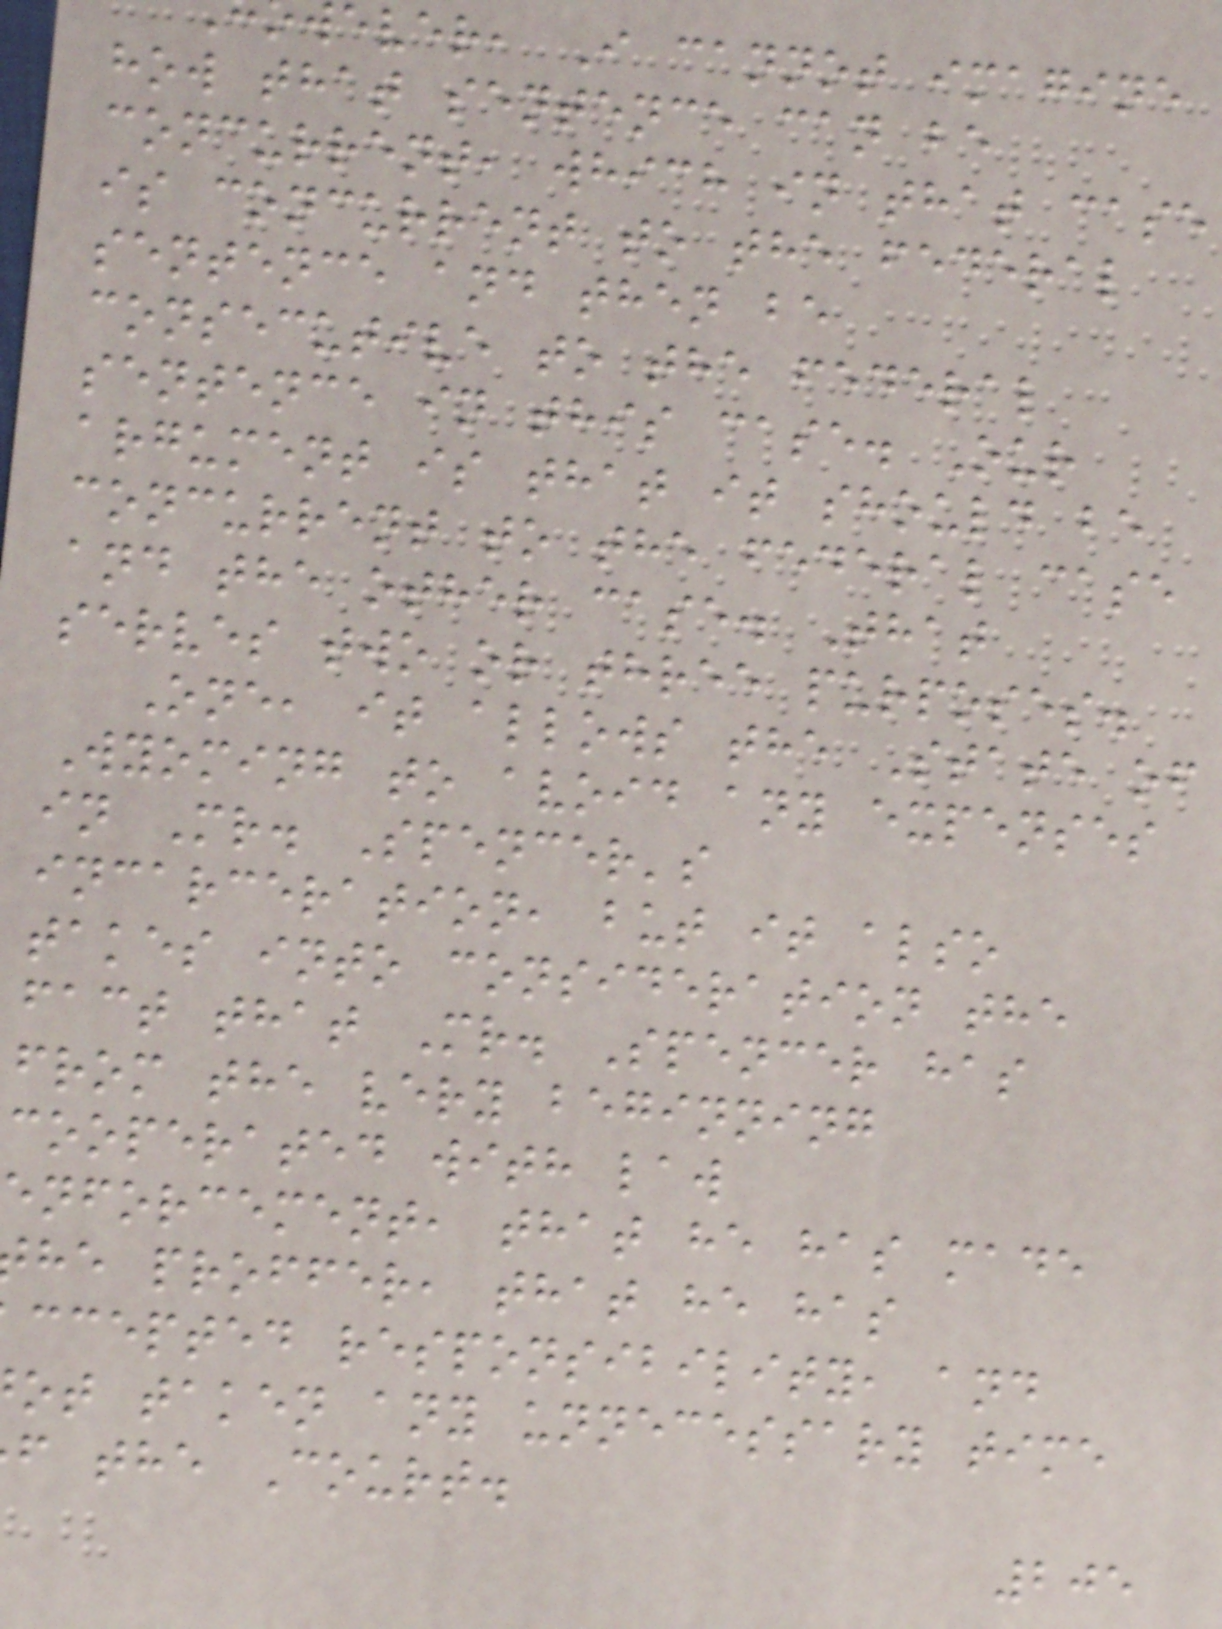ever, I cannot imagine
how that sentence can be
concurrent, which in that case
is concurrent to the federal
sentence and then be
consecutive to the federal
sentence in this case. Our
argument is that it should be
concurrent to the federal case
and the other case. That
serves two or three purposes.
One, it allows the State of
Wyoming to avoid any expenses
in Mr. Spencer's
incarceration, but it also
takes into consideration the
fact that Mr. Spencer has
from the very beginning
cooperated with law
enforcement, that he has made
he proffer, that he has
ccepted responsibility, and
ot taken any unnecessary time
f the Court.
205
